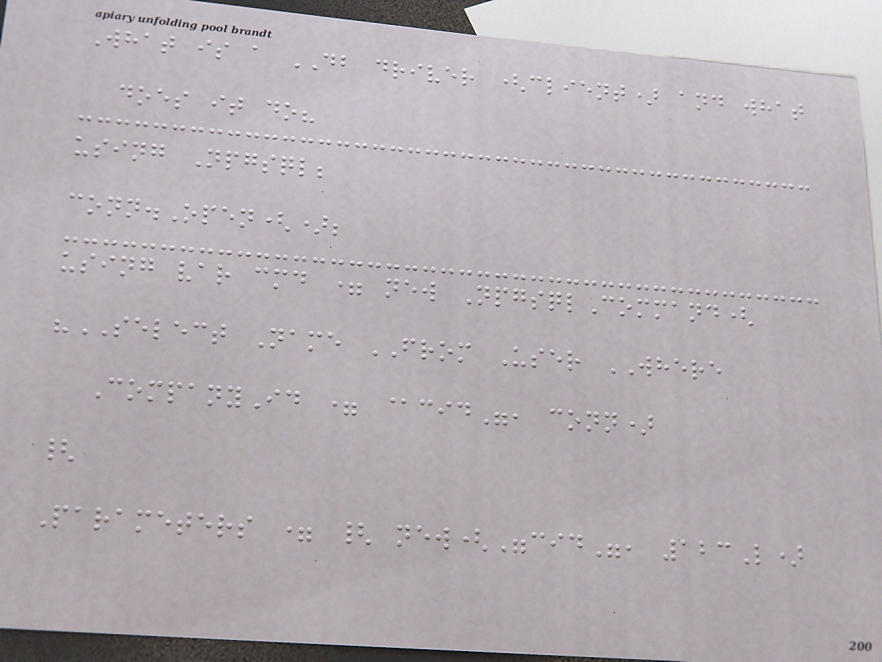What is a DB driver (client) and what
does it do?
using Npgsql;
conn.Open();
using var cmd = new NpgsqlCommand(
"SELECT Name FROM User WHERE
CompanyId = @cid", conn)
{
Parameters = { new("cid", 123L)
